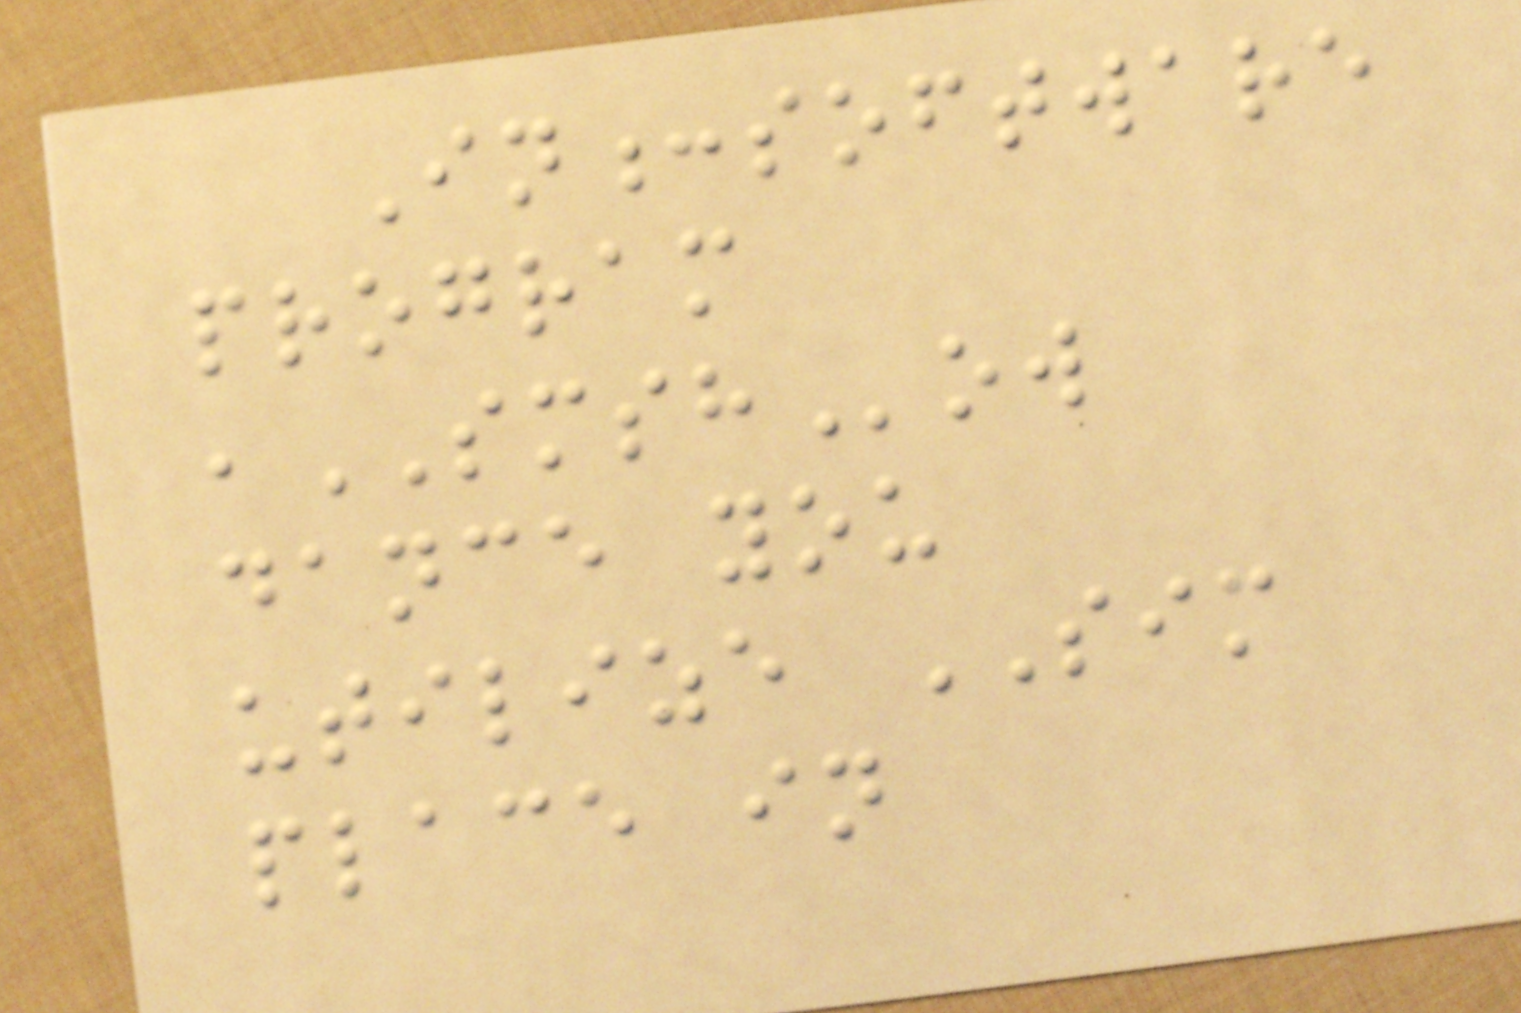In:software
program
,SMSHow
dance you
utilize SIM
place in
